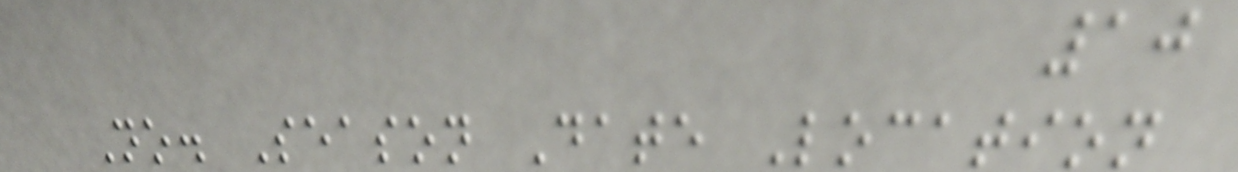10
No. Season Date Location
